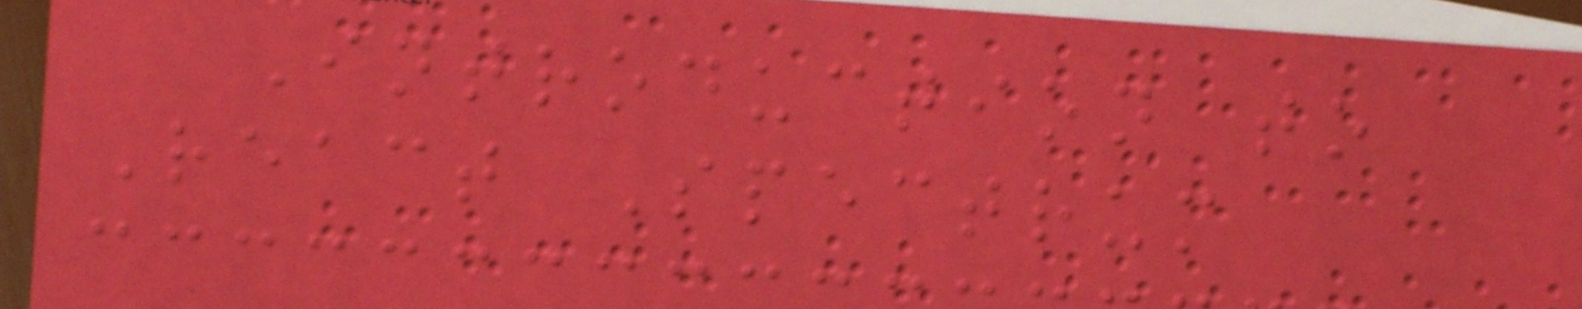Introduction to
React Spectrum
